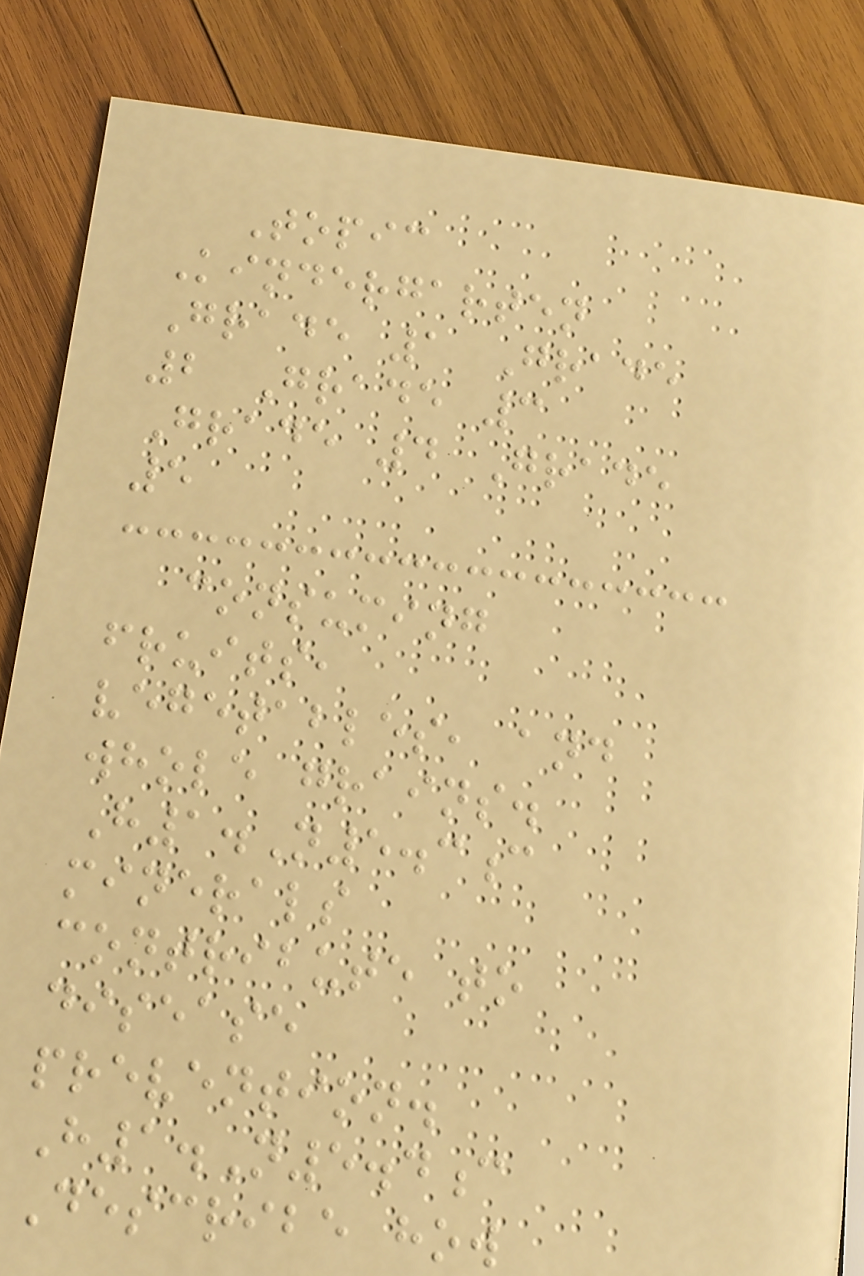Topic
Kindergarten
Grade 1 Grade
2 Grade 3
Grade 4 Grade
5
consuming
fruits,
vegetables, and
whole grains.
H1.N5.3c
minerals
contribute to
disease
prevention.
H1.N5.4c
Describe how
